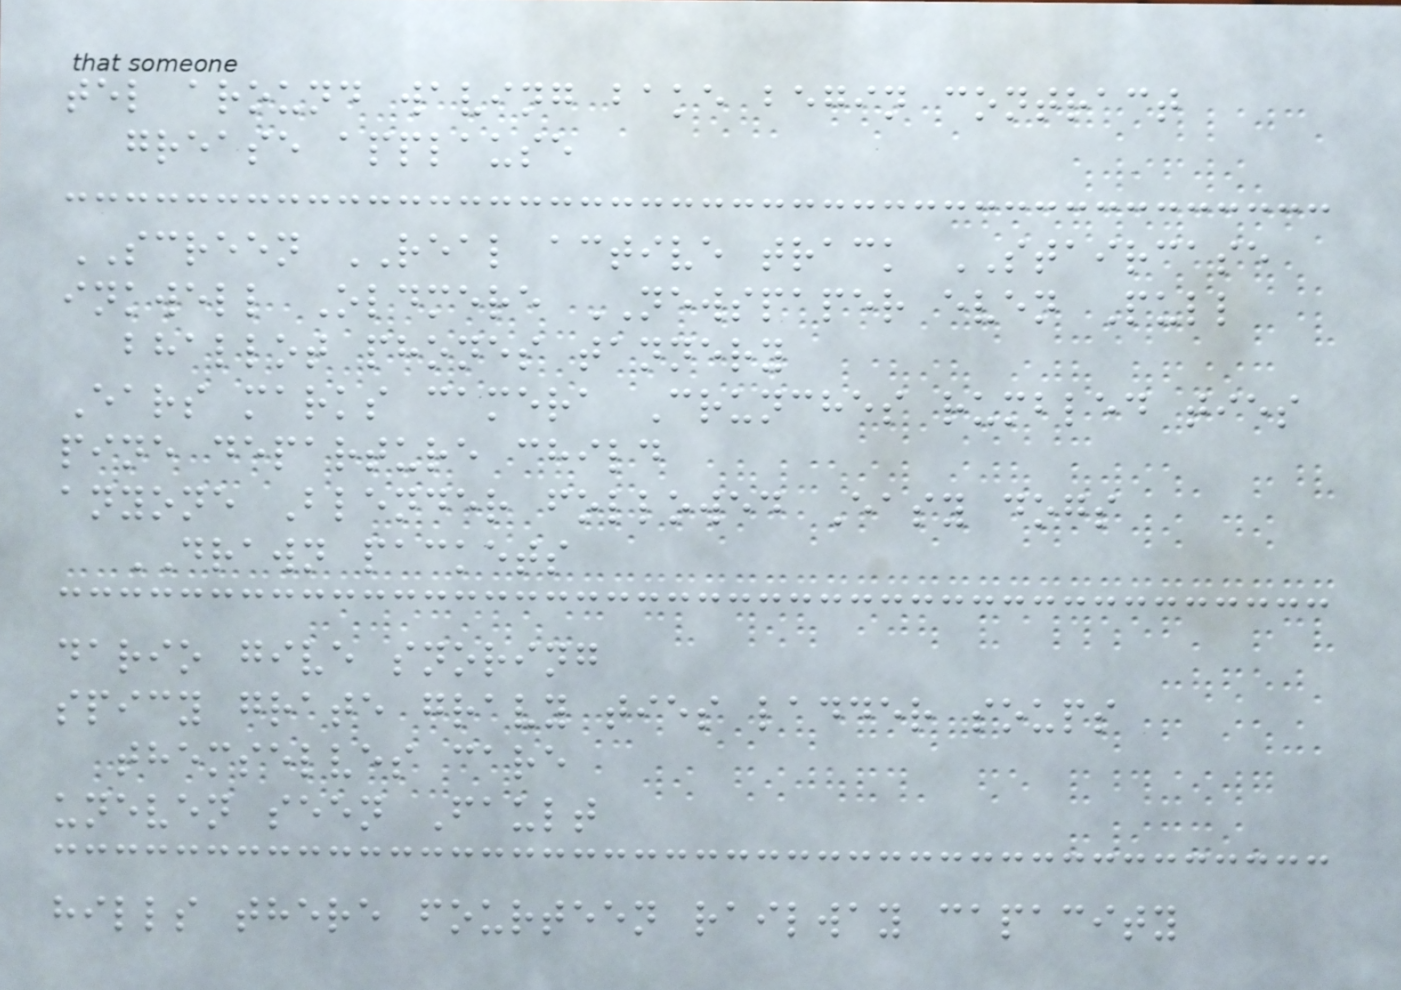tel around waving bake begin contract
grease applause
SCREEN REAL active track STAIRCASE
inkwell Oldmere NEWSPAPER even Pull
bhallot phones tannery
Ears marks camera Crunches rumbled ties
pine departure child
anyone Blender followed Easy dogs
DRAWN packets
dario give snoring
spicy grate gravy ties ladder soups
themselves care
uneven seen Fault
hills there fourteen railway capacity
